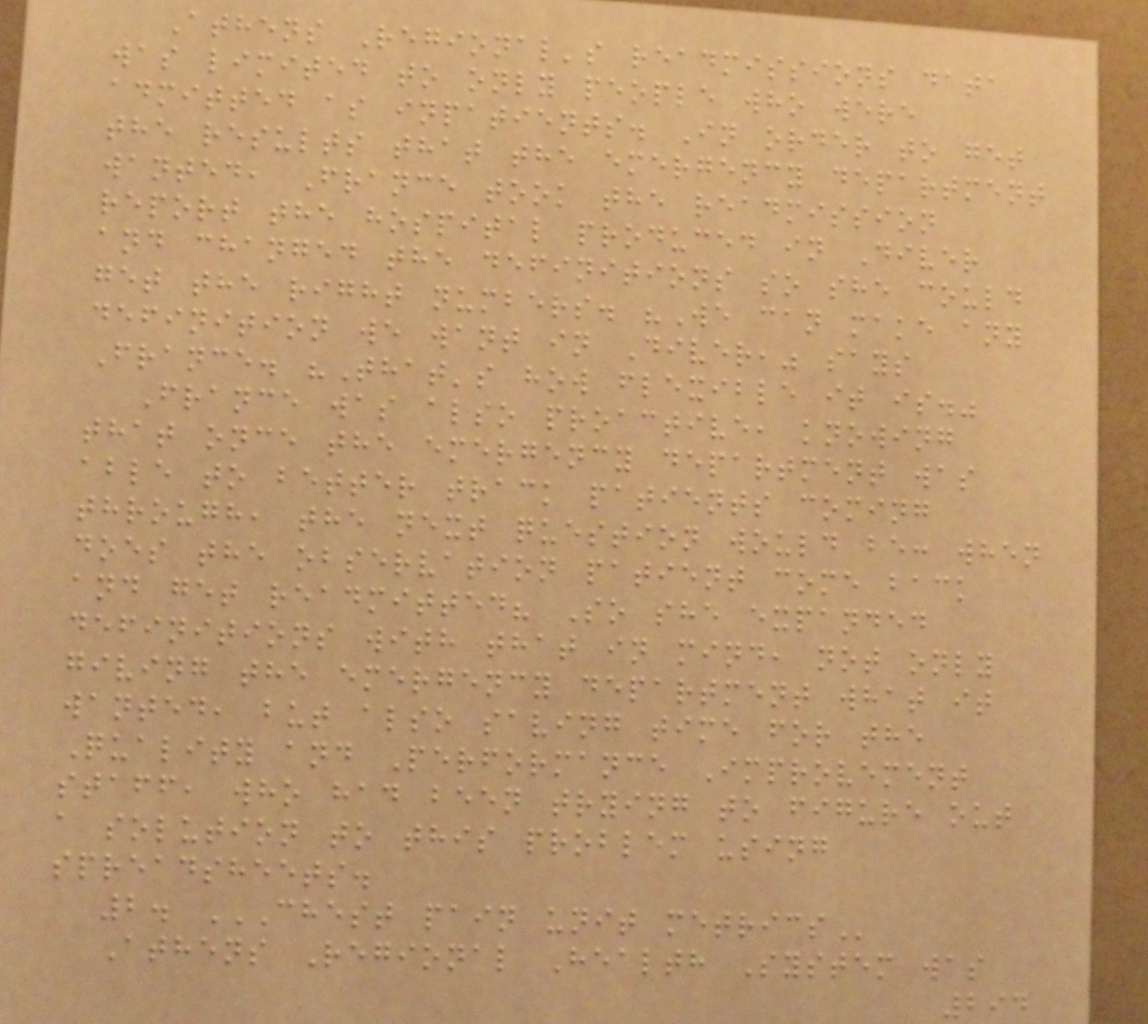Athens Regional's readmissions data
was limited to only people who were
admitted as inpatients. In order to get
the results that the emergency department
wanted, France took the readmission
report the hospital produced in Diver
and changed the definitions so she could
get the right numbers. "We can make any
definition we want in Diver," says
France. "That's how flexible it is."
France was also proactive, knowing
that once the emergency department was
able to better track patients coming
through, the next question would be: when
does the observation patient come back
and get readmitted? So she expanded
definitions with that in mind, not only
giving the emergency department what it
wanted, but also saving time for the
Quality and Performance Improvement
staff, who had been trying to figure out
a solution to this problem using
spreadsheets.
2. CHEST PAIN UNIT METRICS
Athens Regional Health System was
294
